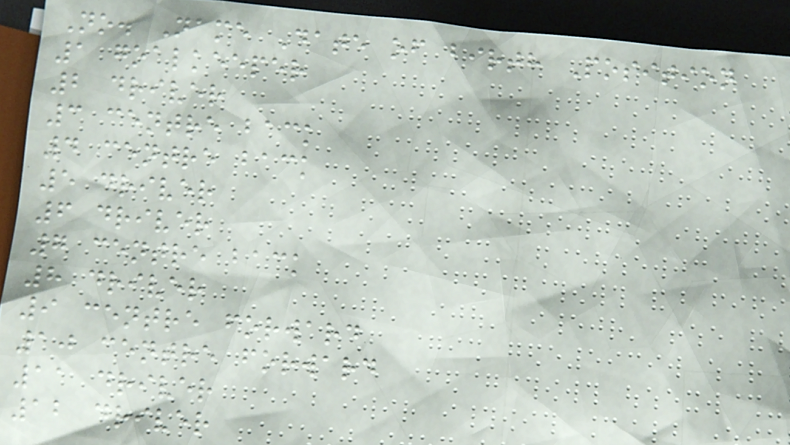No. Name Date of birth Position
1 goalkeeper
2 driver
3 centre back
4 centre back
5 driver
6 driver
7 centre back
8 driver
9 centre forward
10 centre forward
11 driver
12 driver
